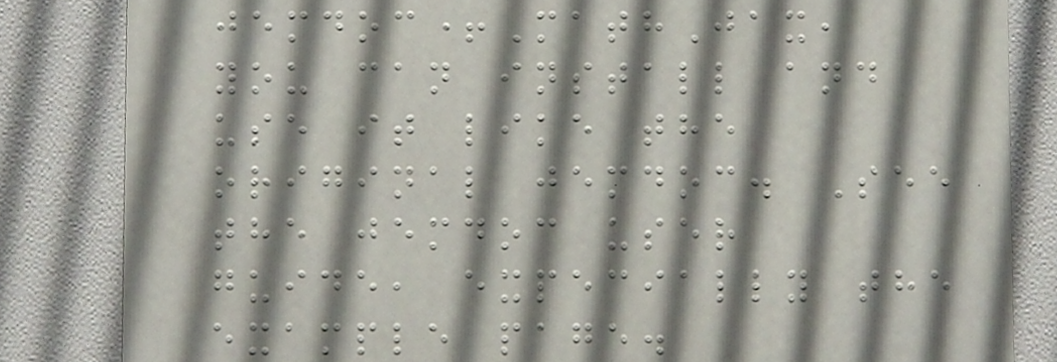jemdoc+MathJax,
you can install and
use it like the
original jemdoc. See
the jemdoc user
guide, expecially the
example page.
